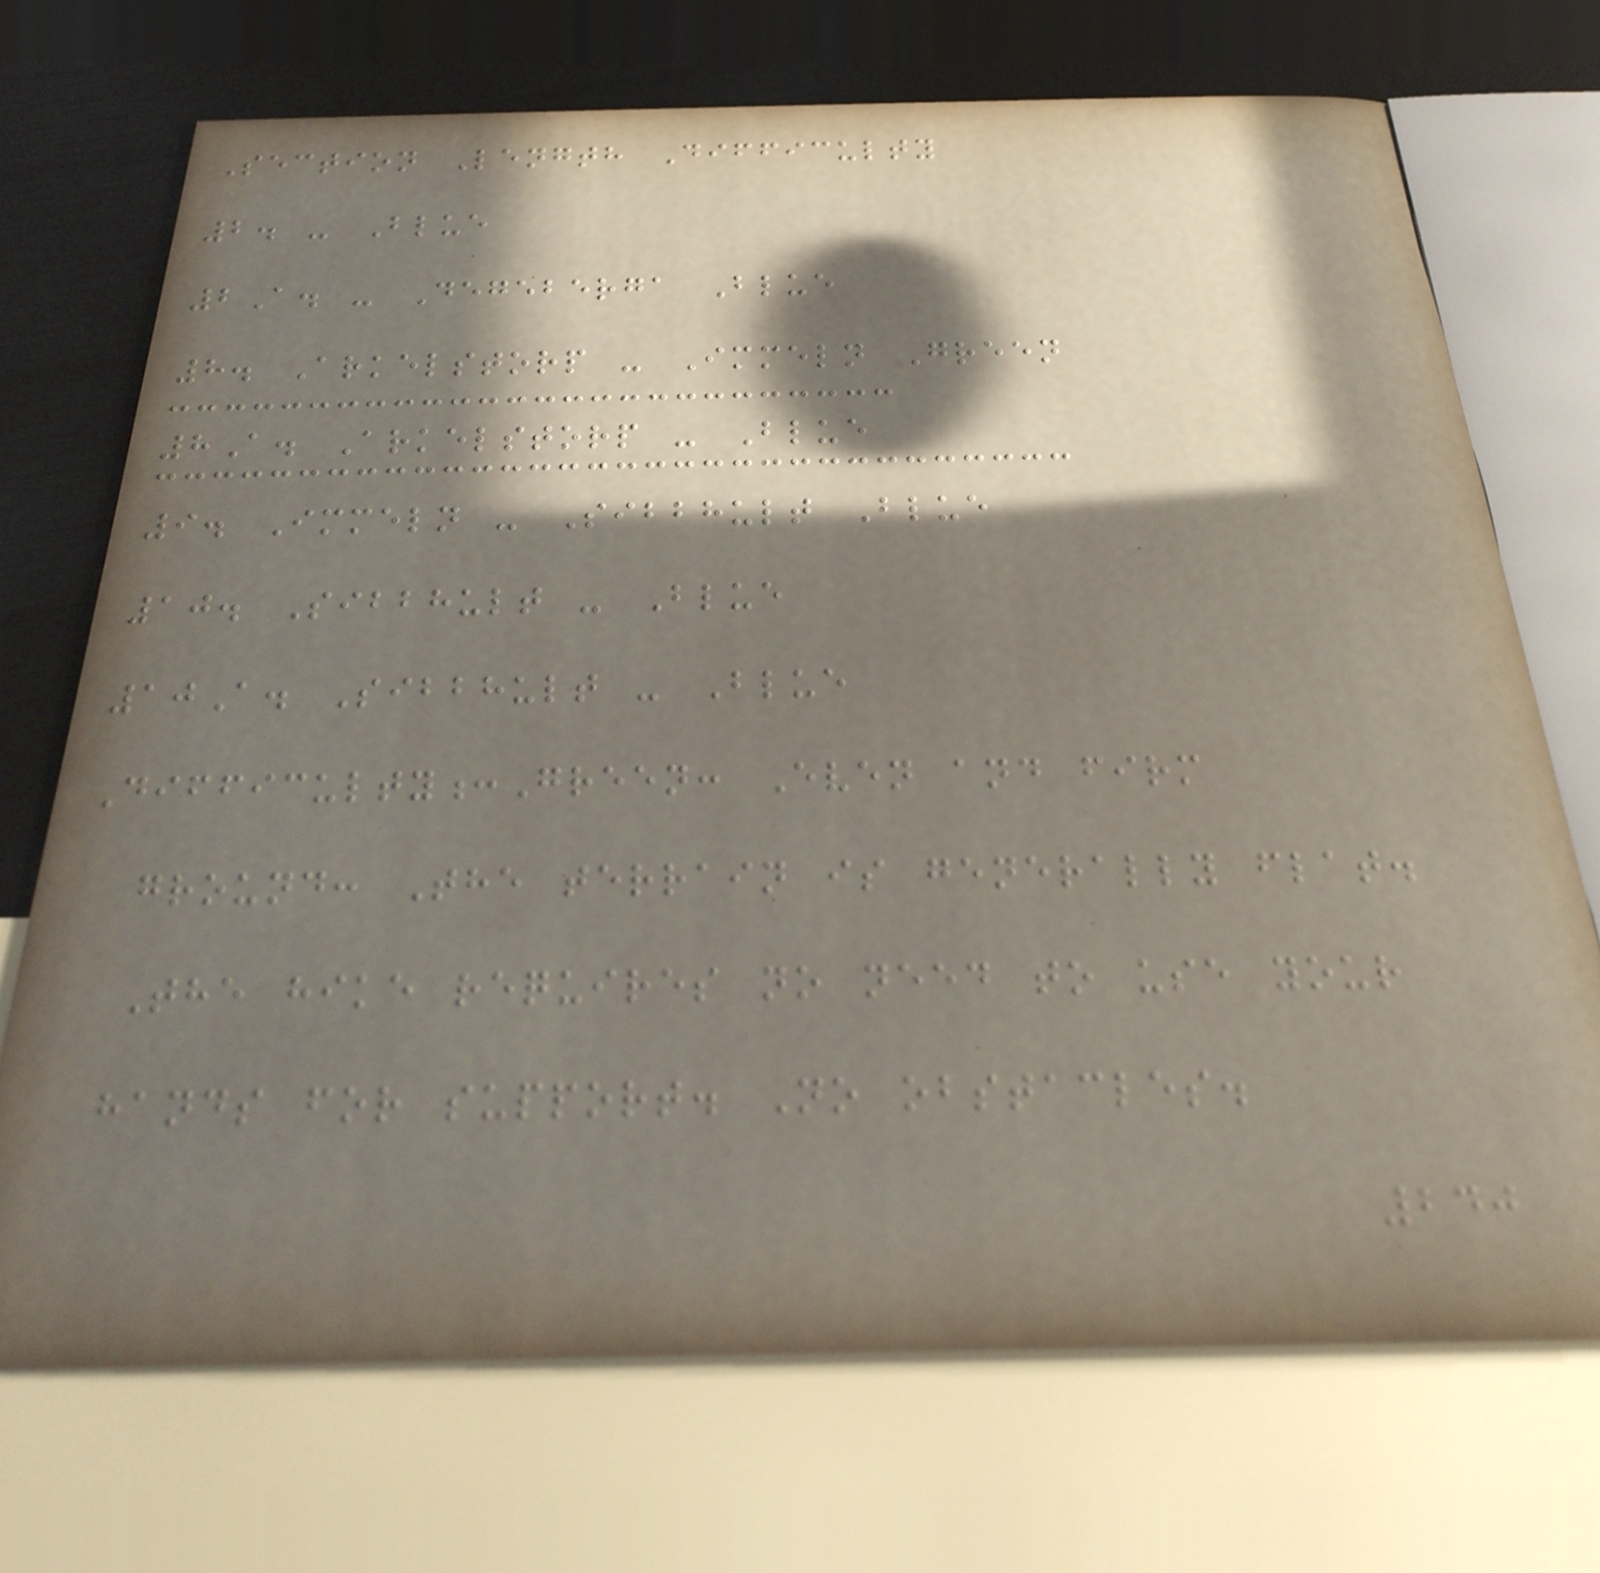Section Length Difficulty
2. - Blue
2A. - Degeberga Blue
8. Arkelstorp - Immeln Green
8A. Arkelstorp - Blue
9. Immeln - Sibbhult Blue
10. Sibbhult - Blue
10A. Sibbhult - Blue
Difficulty:Green: Even and firm
ground: The terrain is generally flat.
The hike requires no need to use your
hands for support. No obstacles.
240
